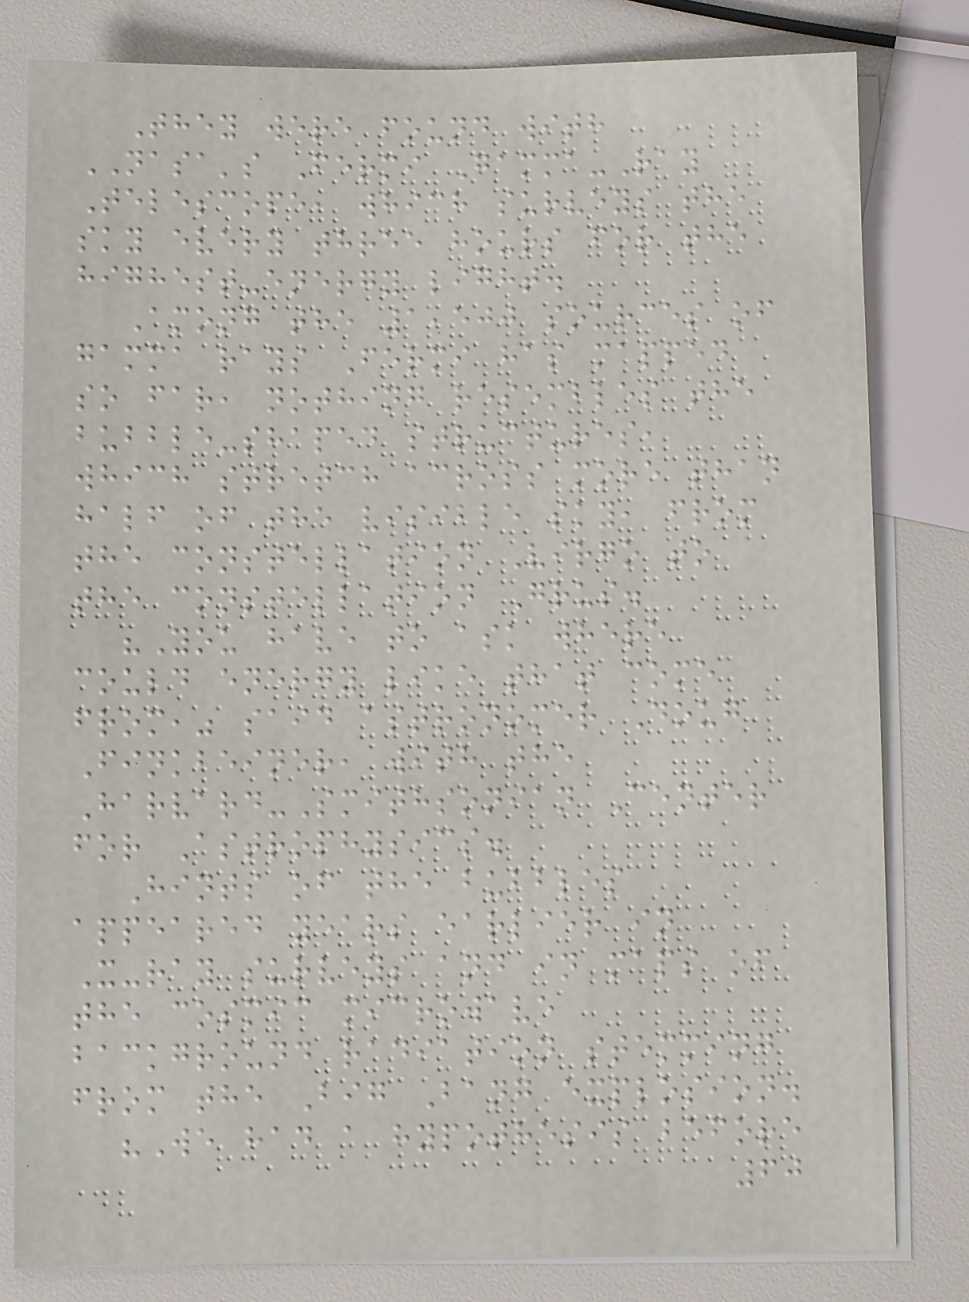They were found with
NASA's Fermi Gamma-Ray
Telescope, which surveys the
sky every three hours for the
highest-energy light.
Among the 1,500 sources of
gamma rays Fermi has mapped
so far, nothing resembles the
bubble-shaped structures,
which stretch across more than
half of the visible sky, from
the constellation Virgo to
the constellation Grus.
"You have to ask where
could energy like that come
from," said astronomer Doug
Finkbeiner, with the
Harvard-Smithsonian Center
for Astrophysics.
Hints of the bubbles
appeared years earlier in
X-ray surveys and in maps of
the cosmic microwave
background radiation stemming
from the Big Bang explosion.
"We had a hypothesis before
60
